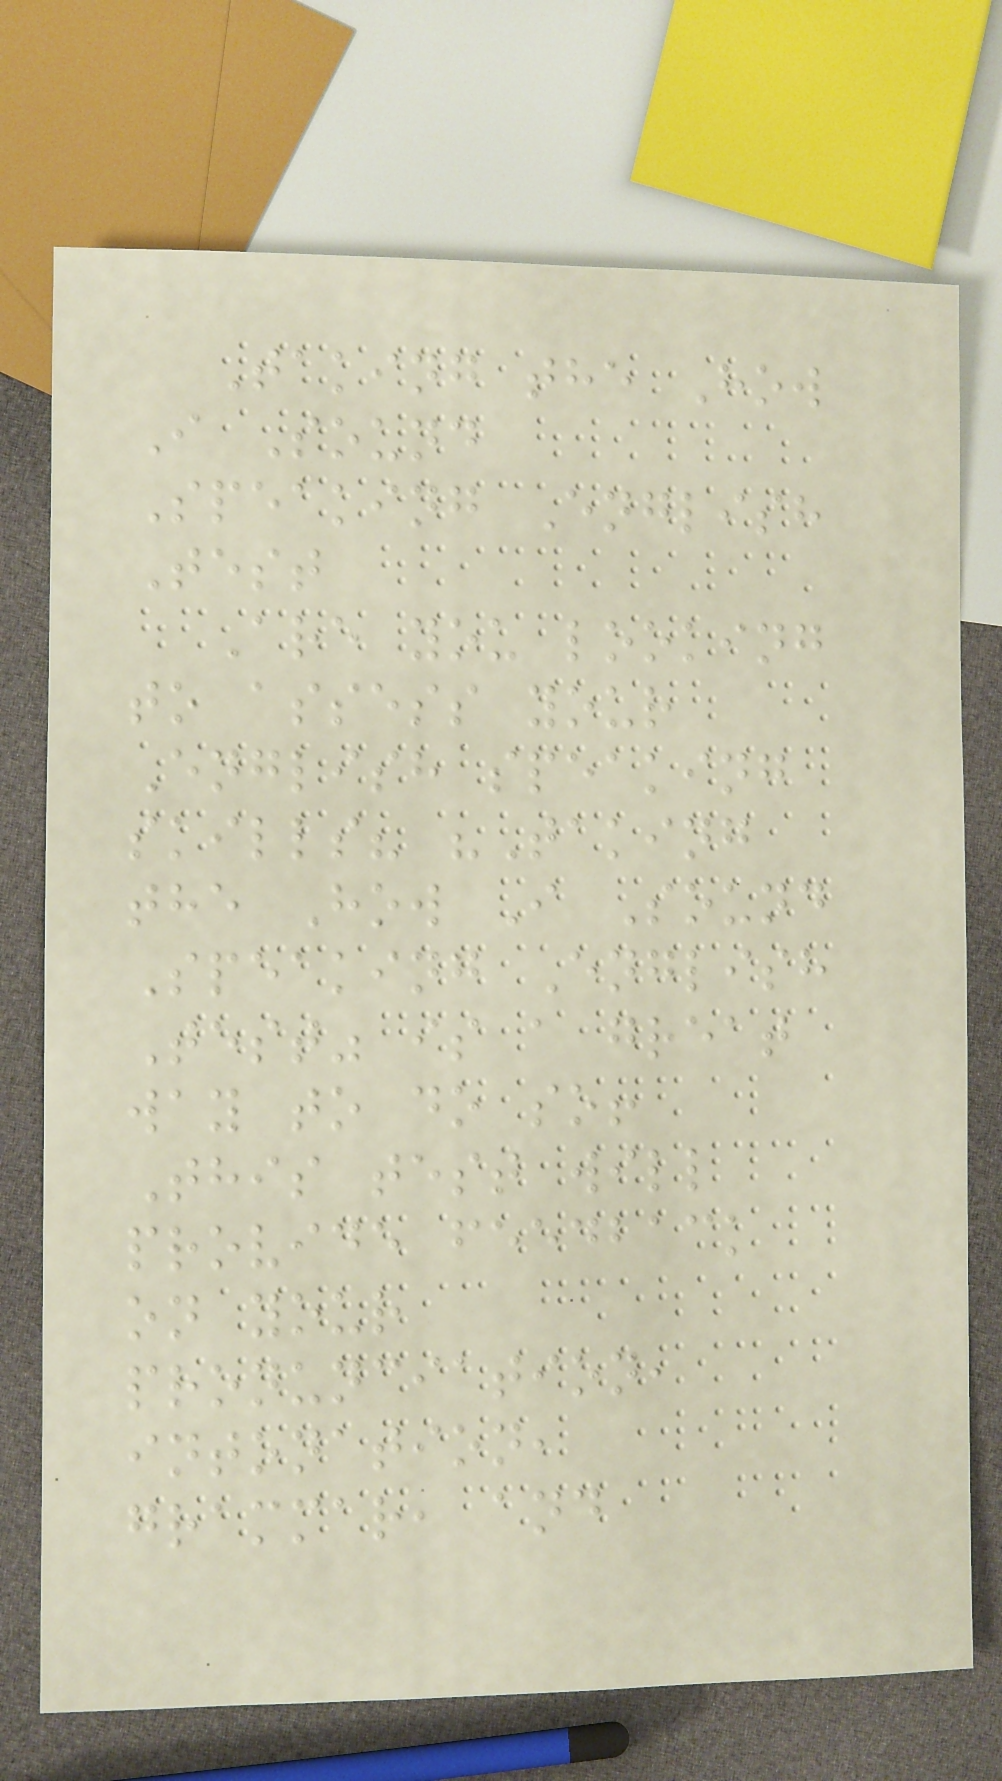Taking the How
I Sound
Speaking English
Test
Are you looking
to assess your
English speaking
skills? "Taking
the How I Sound
Speaking English
Test" is a great
way to do so!
This test will
provide feedback
on your
pronunciation,
intonation,
grammar, and
